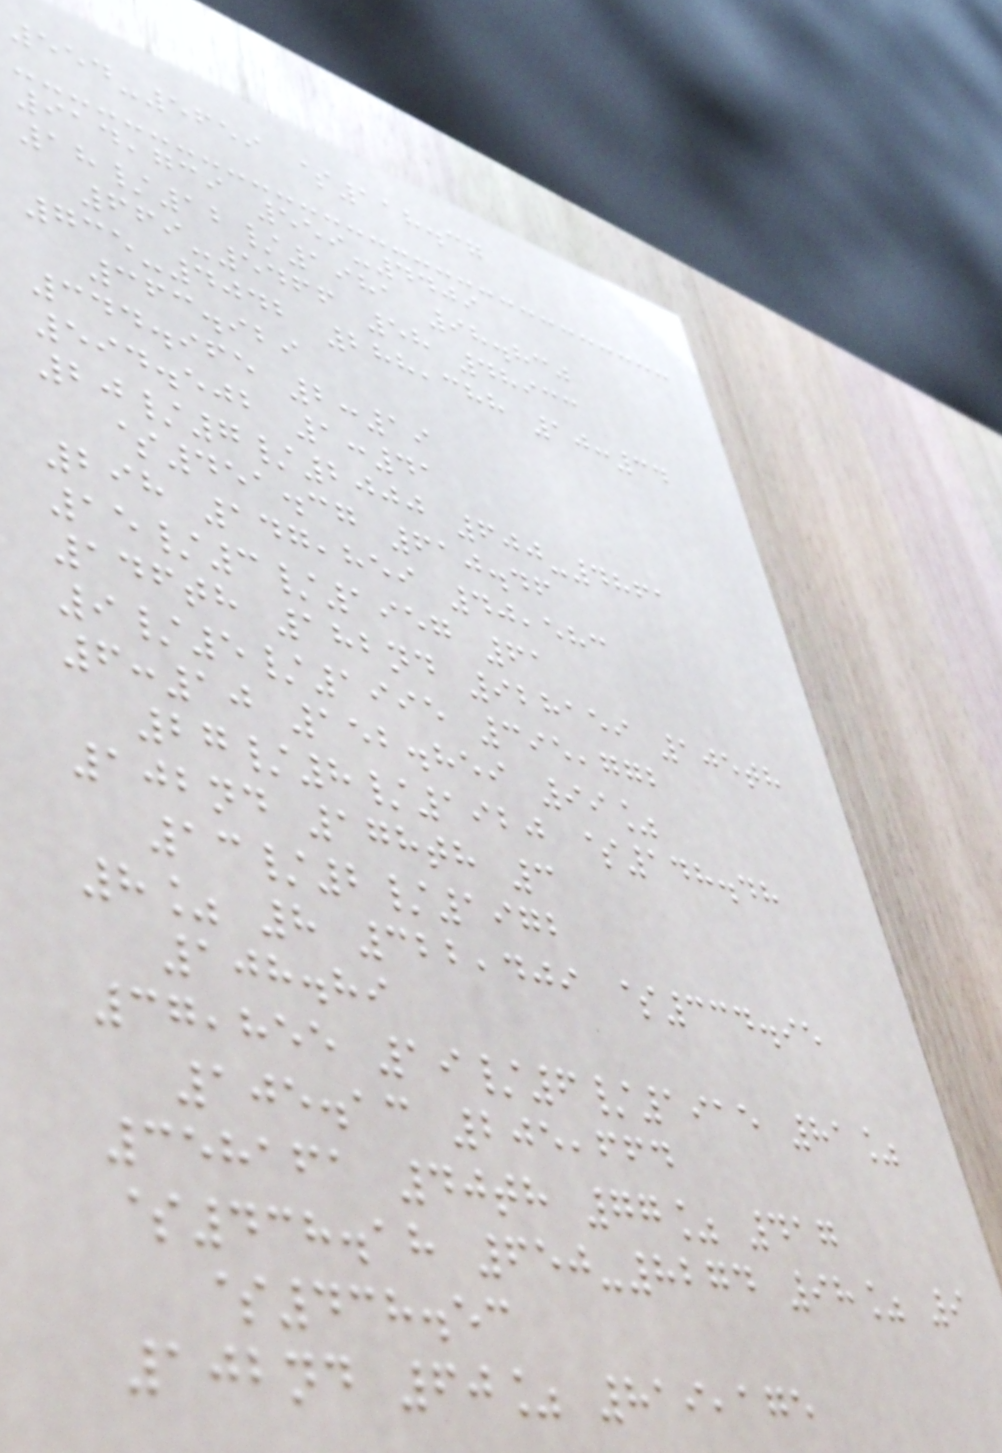554-5659 $118.37
914,739 559-4409
18/12/1981 98.830
669-5466 58 48933
735-4042 288,388 10:34
363.929
344.965 2:19
594.502 1:41
20/7/2000 600-4861
$451.37 610.46
298 147,859 40,583
15/3/1957 61
146th 182nd 928159 105th
9/5/1995 395,772
6:10 152.859 99%
27/8/1920 $148.48
102nd 178th 3
13/2/1972
8% 8 322,409 $334.95
108.89
37,855 19/6/1915 81%
105.13 205,664
358161 40th 77% 417
$438.18 650-8274 98% 9
$438.53
102nd 60% 819,175
